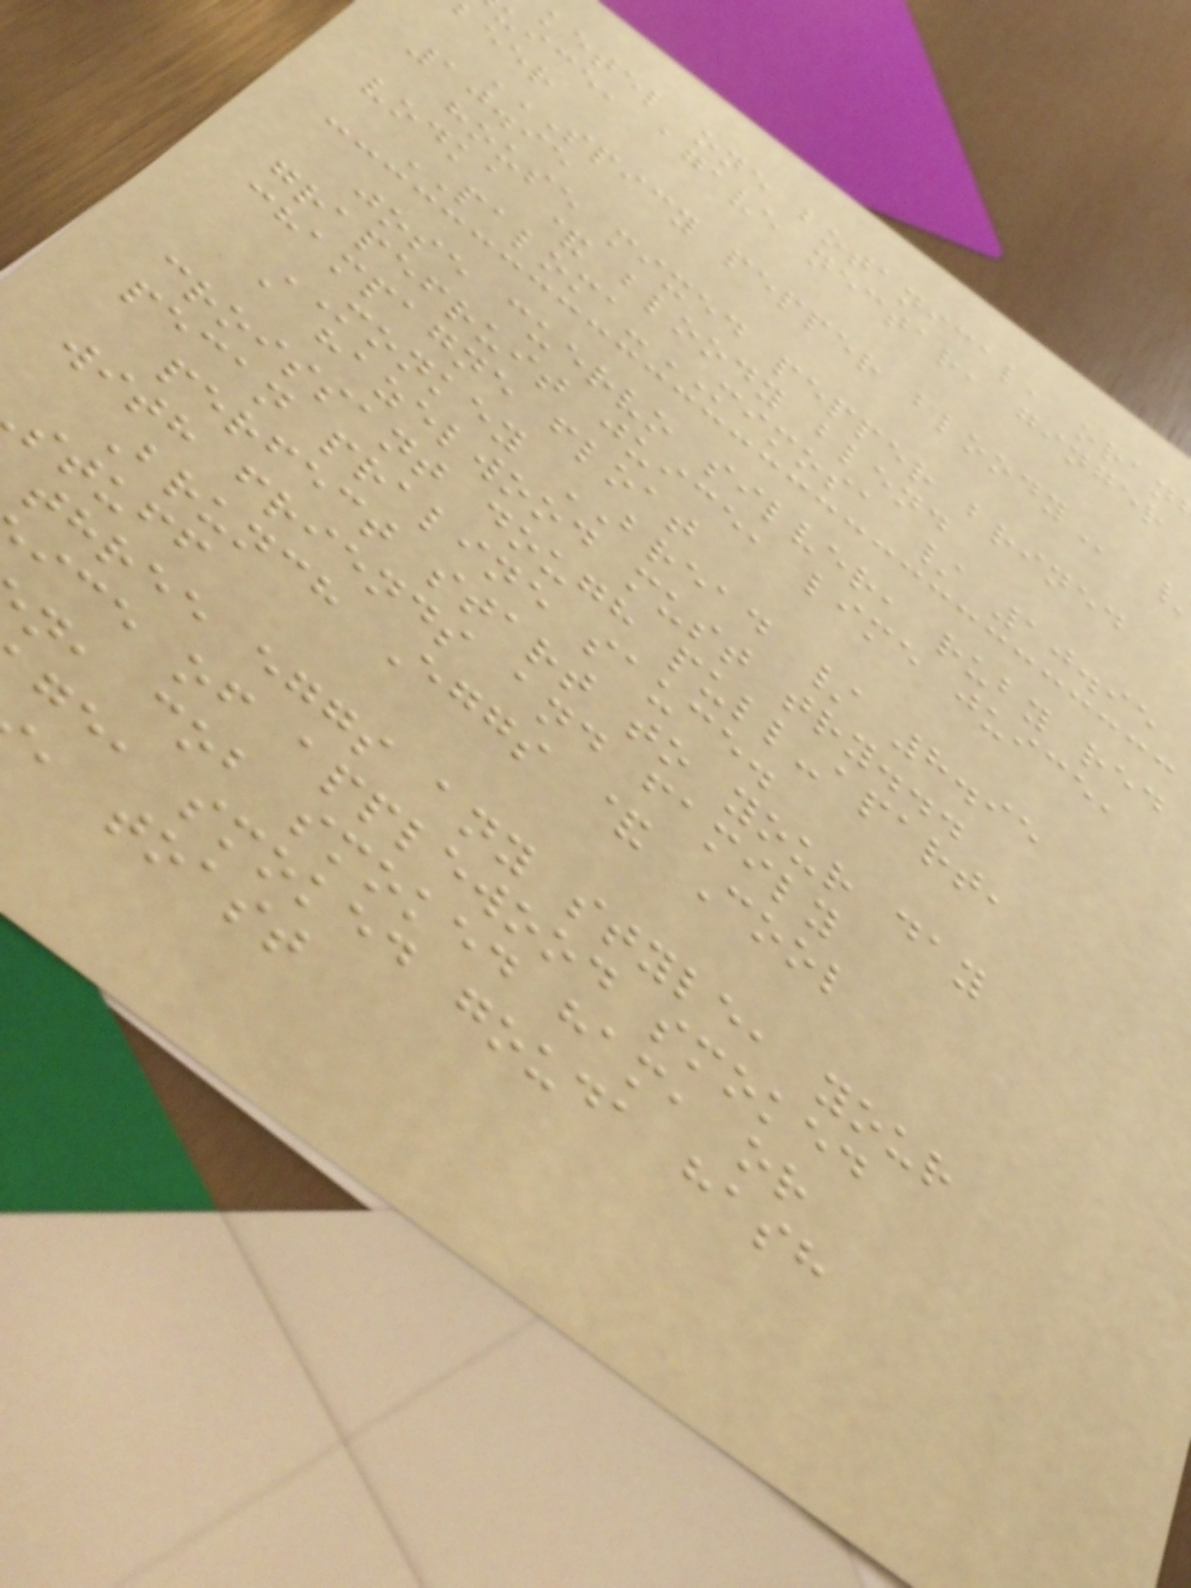ketel one botanical, oran
uice, agave nectar, ginger
beer
SPICY PEPPER BLOODY
10.95
house mixed pepper brined
vodka & bloody blend
PALOMA-MIMOSA / 10.95
jose cuervo silver, ruby red
grapefruit juice, lime juice,
champagne float
MONKEY BREAD / 8.95
a hazelwood must try...
croissant dough pull-apart,
pecan praline sauce.
perfect start to your day
with friends and family
Brunch Eggs & Cool
stuff
three eggs any style, your
ice of applewood smoked
n, cob smoked ham, or
ge, smoked gouda hash
, toast
